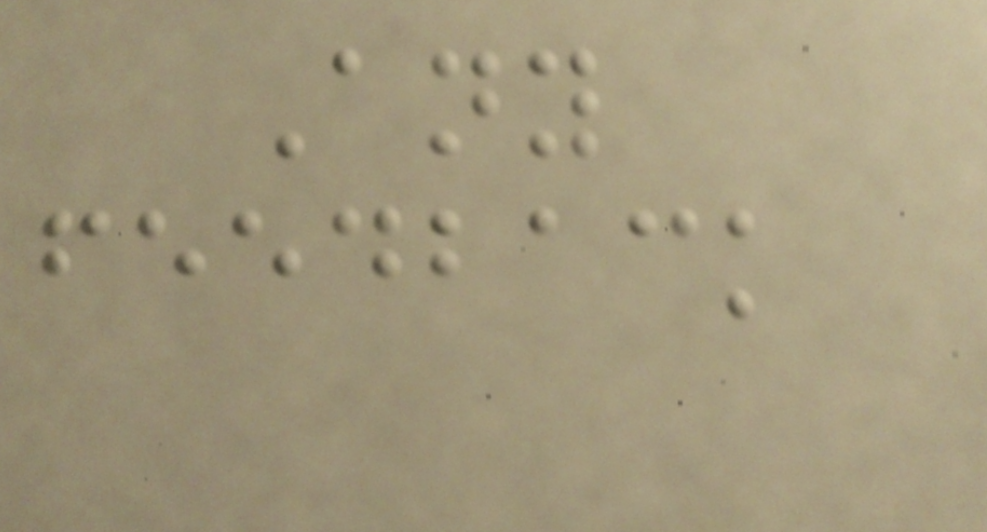Any
feedback
